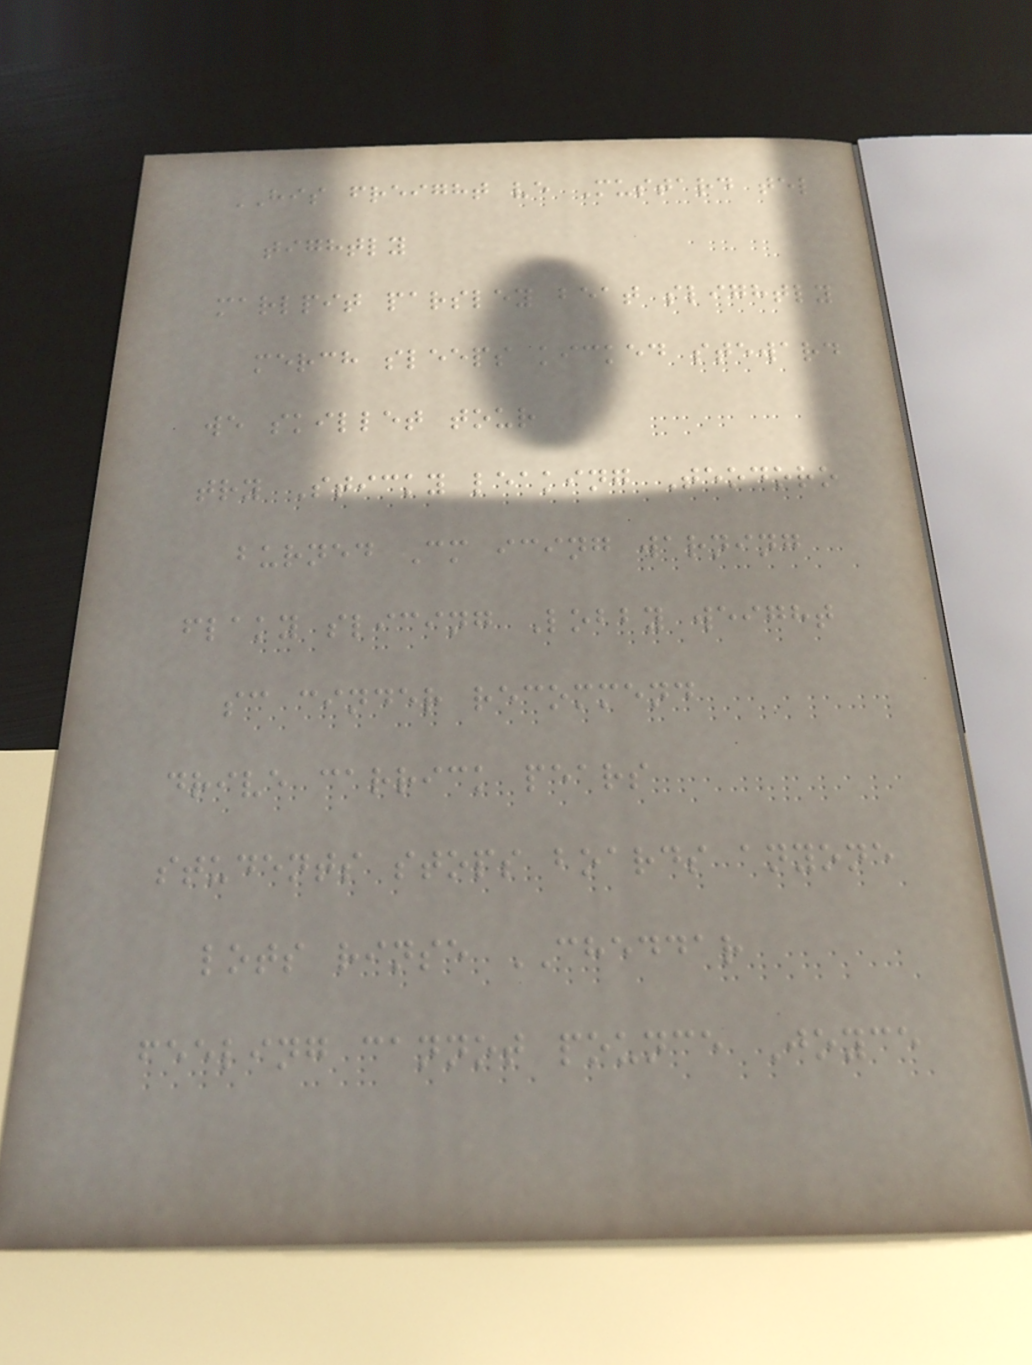HIS freight ve Mustard tel
tightly
marlpit parsley beat slightly
merch sleeps kicked steward
we skillet tour
try Sticky leaking Teodoro
burned Cm icing warning
flaky slicing Lobby weight
sc cinder recommend
drive carrick pears
students stops boards anyone
lots rinse CHEDDAR
feeling cannot pounce Joyce
